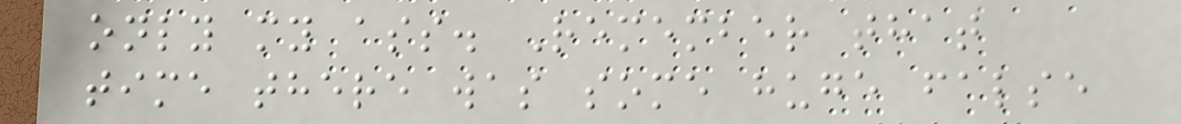only my ass. Remember that
time there was some huge false
